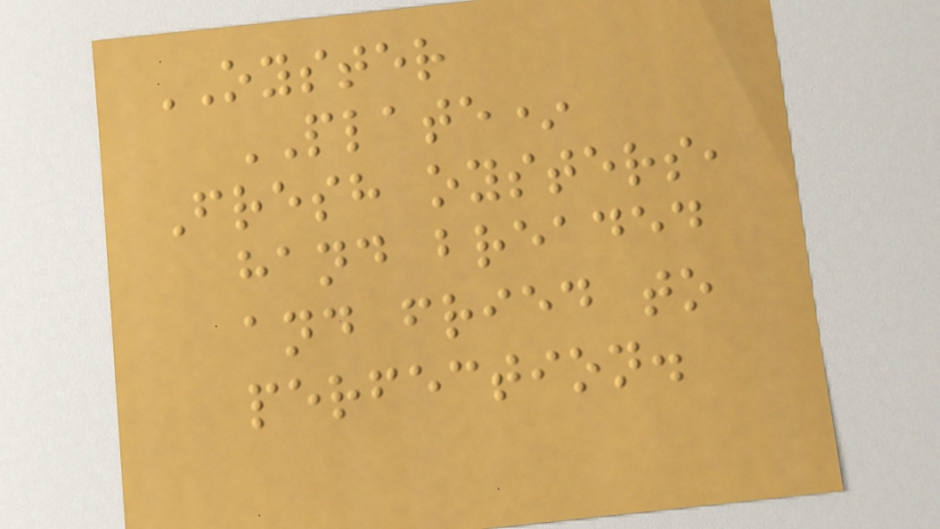OYSTER
PLATE*
Fresh oysters,
hand breaded
and fried to
perfection.
